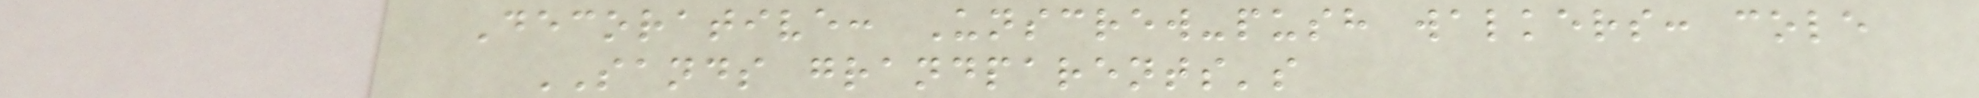Decorative: Unscrew-push walkers: cole
SANDS grandparents's
